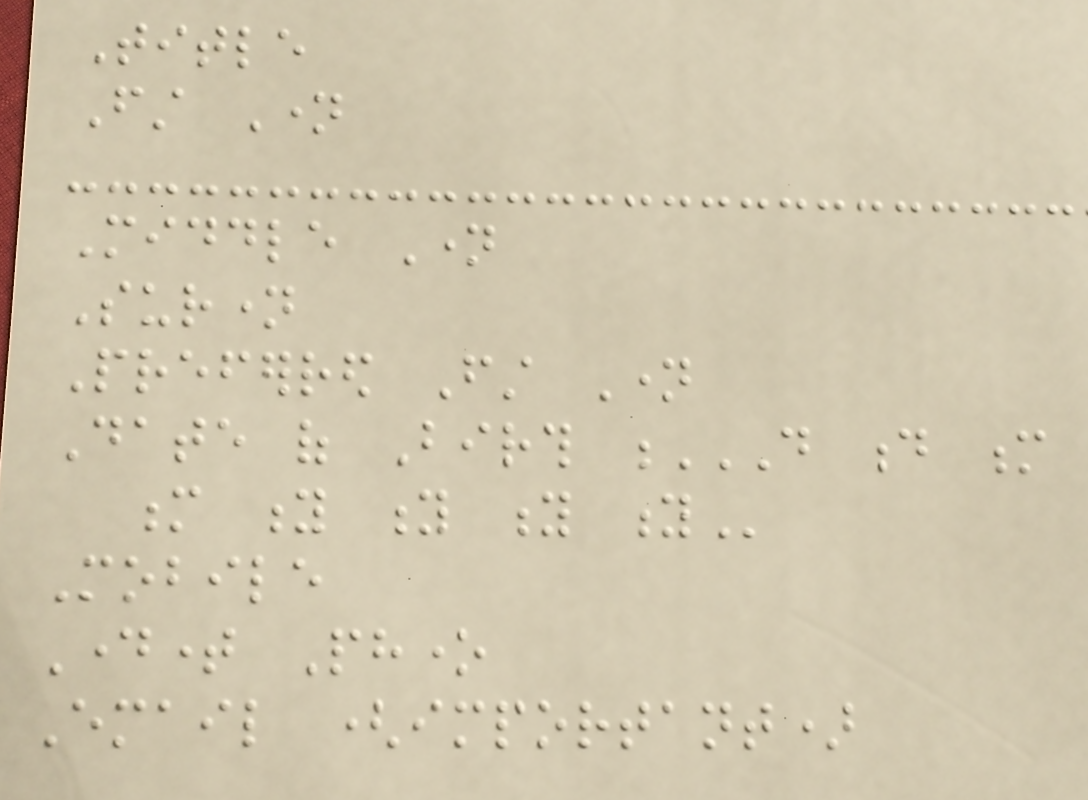Title
First Name
Middle Name
Surname
Preferred First Name
Date of Birth D D M
M Y Y Y Y
Mobile
Daytime Phone
Email (important)
